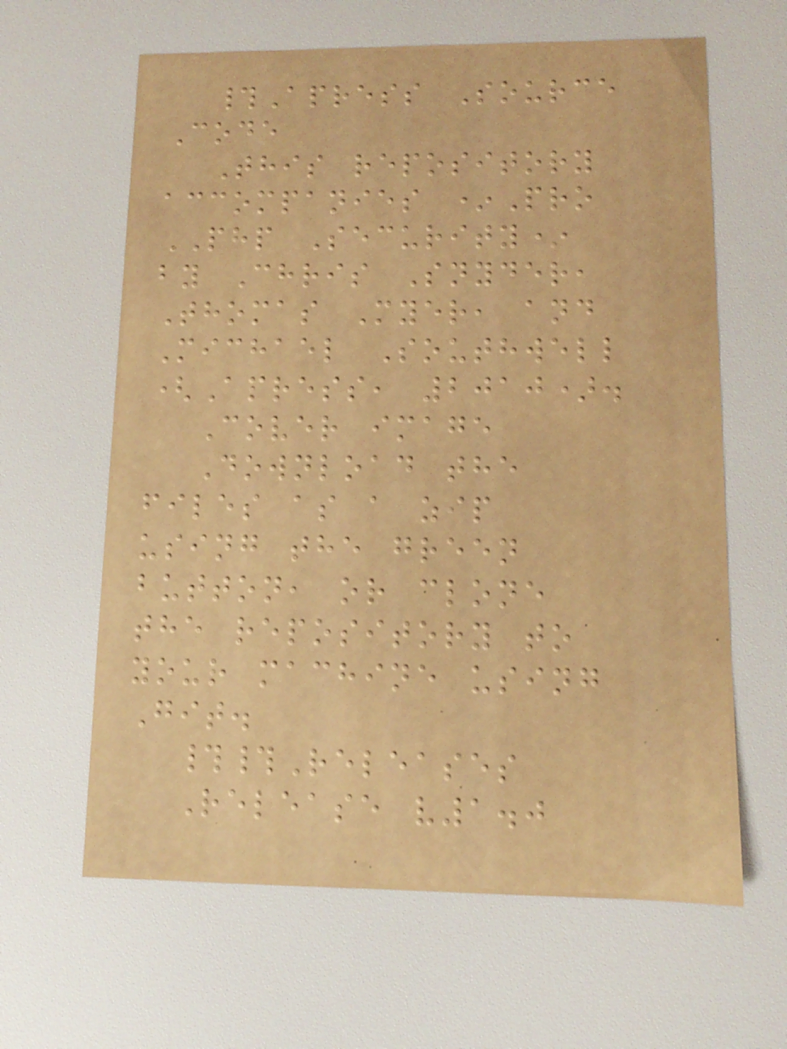#Apress Source
Code
This repository
accompanies *Pro
PHP Security*
by Chris Snyder,
Thomas Myer, and
Michael Southwell
(Apress, 2010).
Cover image
Download the
files as a zip
using the green
button, or clone
the repository to
your machine using
Git.
##Releases
Release v1.0
